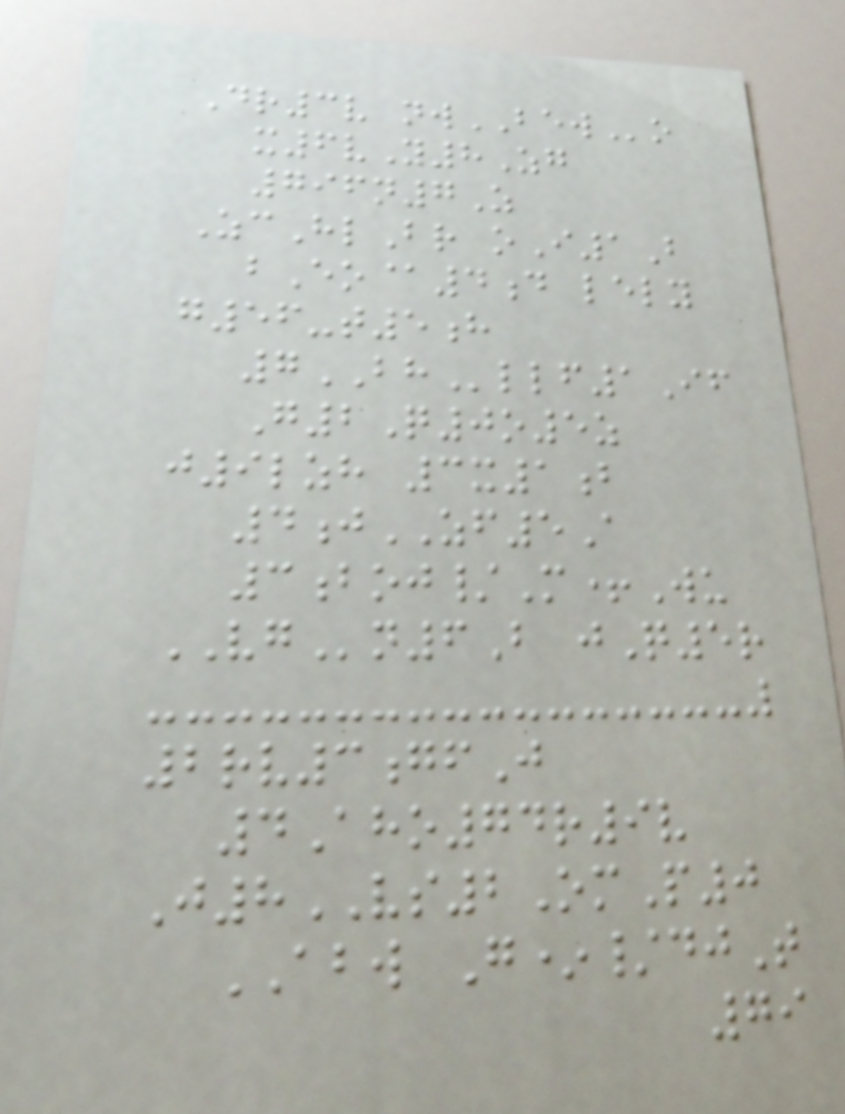Dr3v nwBEWo
x6vY8Zg
796n7Z
ZcHlBr oI1B
bEo@4d lely
g56-t5h
7BHllf1If
G2Q0o5z
j9lzh 3x1b
4jZF5A
3boj/M+Wu
VGn6B jQ5r
2rv3gfJ
4Aho74r9v
J8VS2OmP0
ABW G*/djT
79
